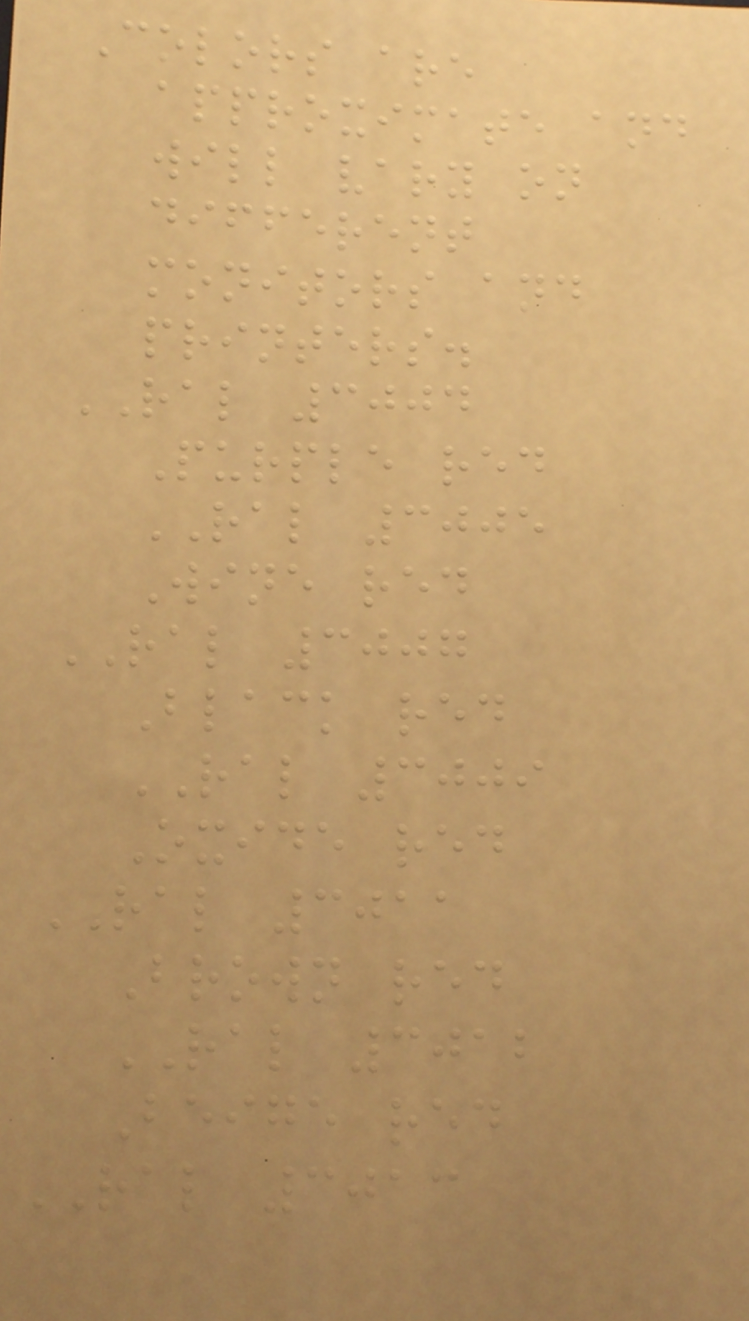Colors are
approximate and
will vary on
different
monitors and
printers.
RAL 3004
Purple red
RAL 3005
Wine red
RAL 3007
Black red
RAL 3009
Oxide red
RAL 3011
Brown red
RAL 3012
Beige red
RAL 3013
